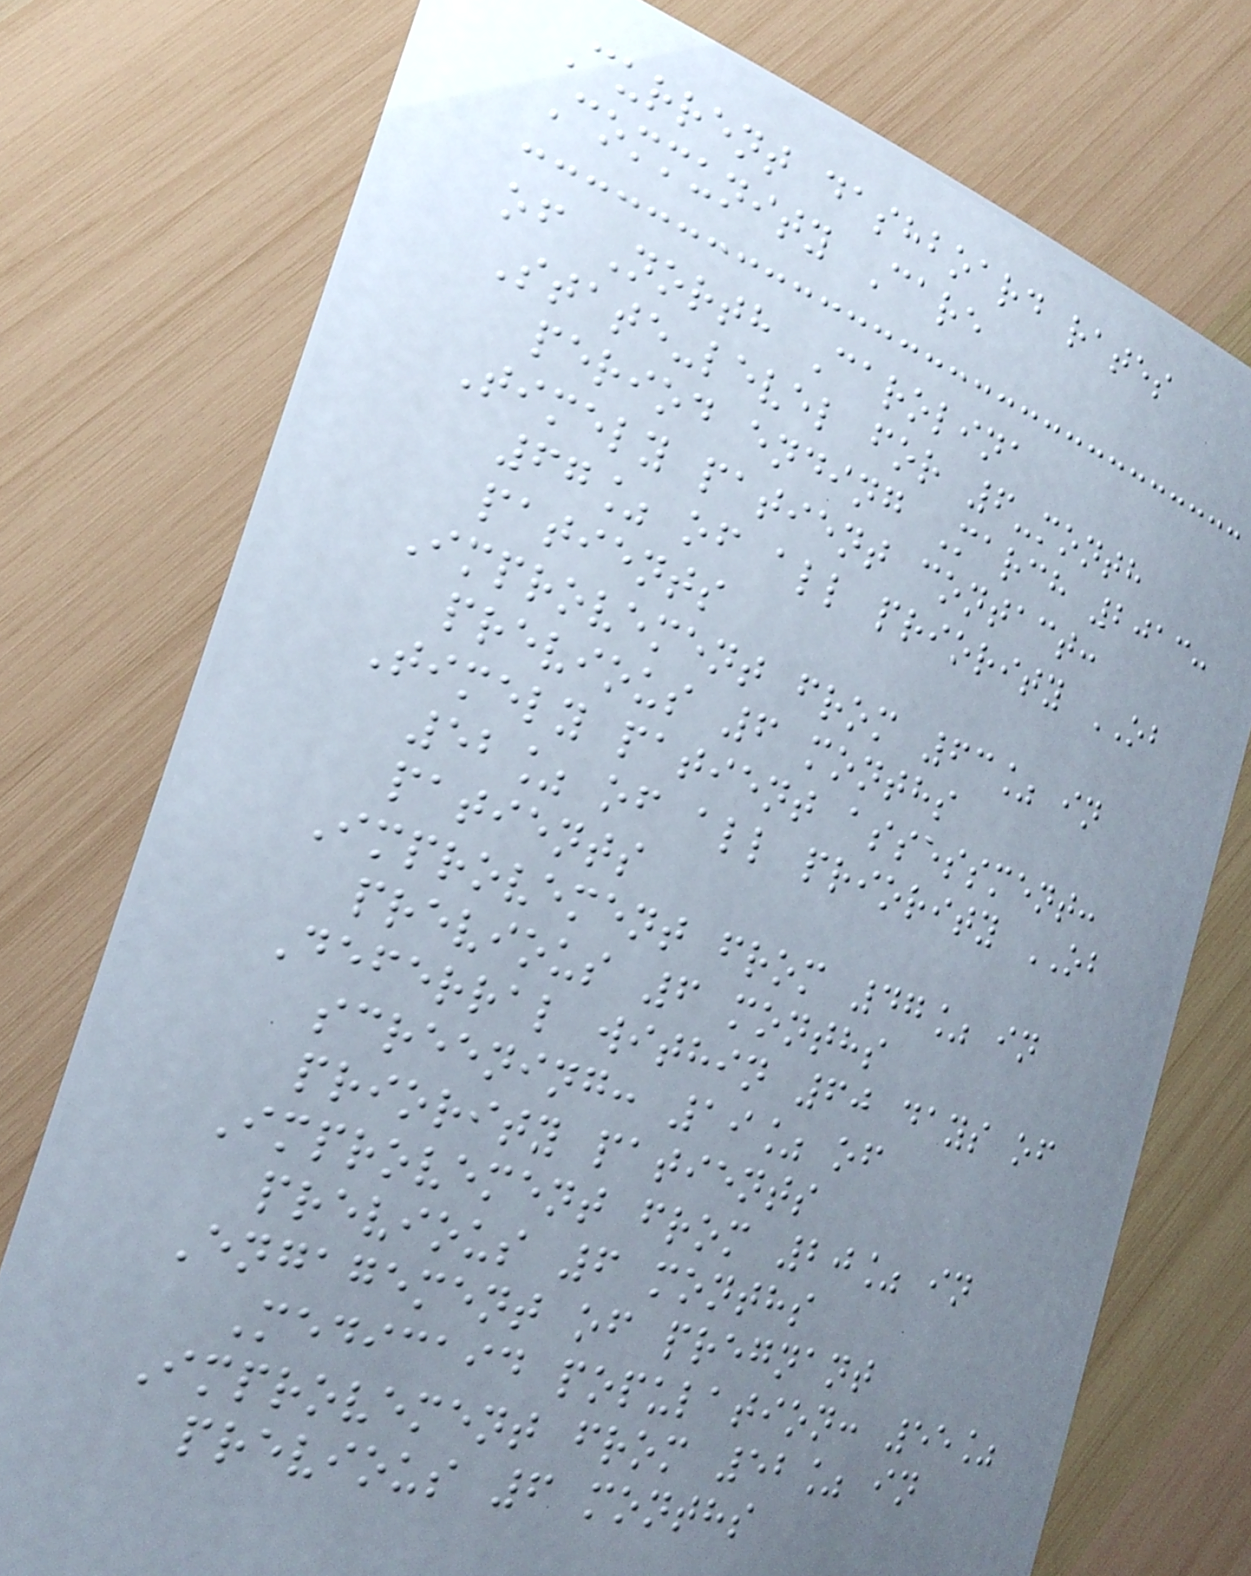Current dashboard rates
Community Care
of North Carolina
State-level for 6-month
period ending March 2013:
Timely patient contact:
67% of all priority OB
patients
Improvement from 63% in
previous 6 months
Timely patient assessment:
52% of all priority OB
patients
Improvement from 47% in
previous 6 months
Deferral within 60 days of
screening: 19% of
priority patients
Improvement from 20% in
previous 6 months
Engagement of pregnant
Medicaid population: 55%
Improvement from 52% in
previous 6 months
